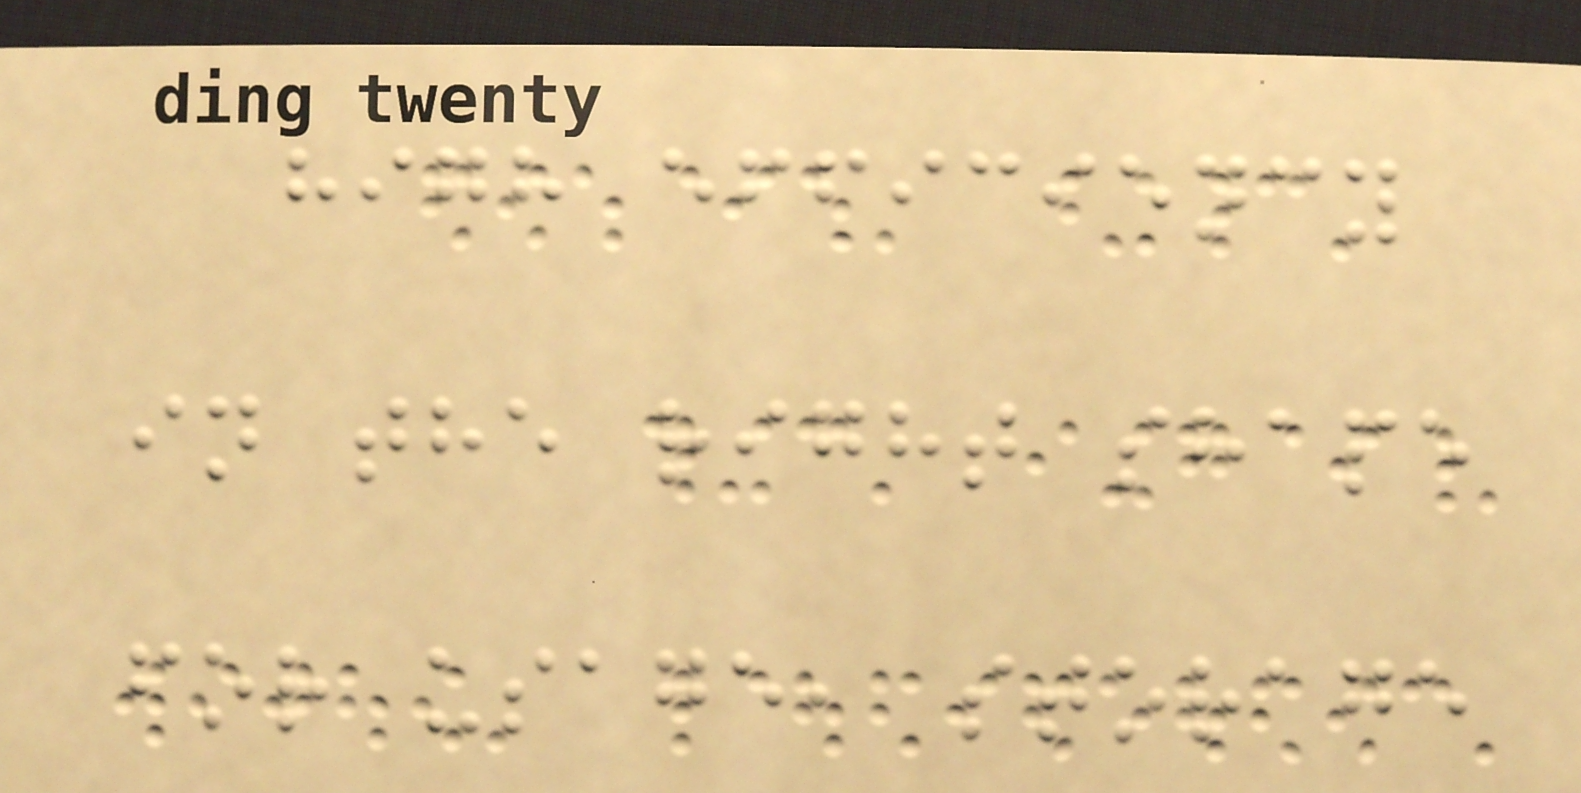high efficiency
in the right shape
for usage, storage
